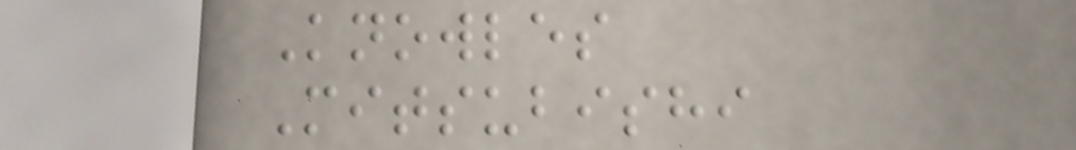Knowles
Mitsubishi
